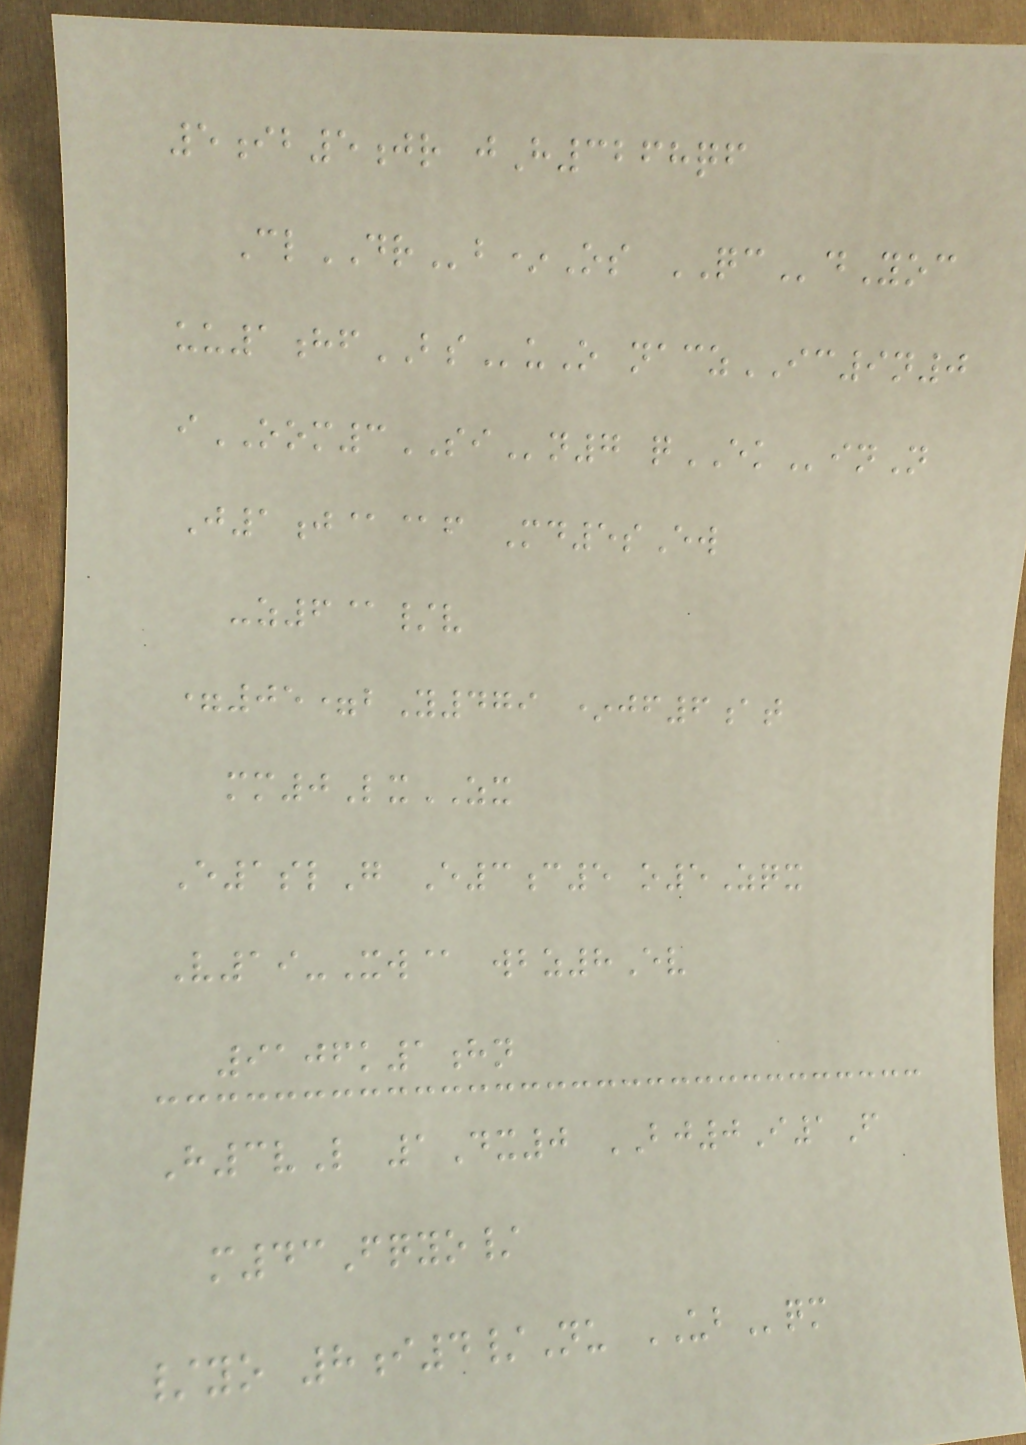5ib5jr jH3268qf
ClDRb*Os QCdYoc
uu1hfBSuO naczIC9n0
iOOM3SIn7 qEKinN
J1j@@f Md5sEw
-z6@/v
=05=bY479 *jf6at
mm0LxZX
E1slG E3c5 o5Zqx
V19-Xw@ wbz8Ev
9106k1hn
H3vL 1Dx0 BJ0I1F
m43Fqyo/
/yo 8i4/Nu UBqm
